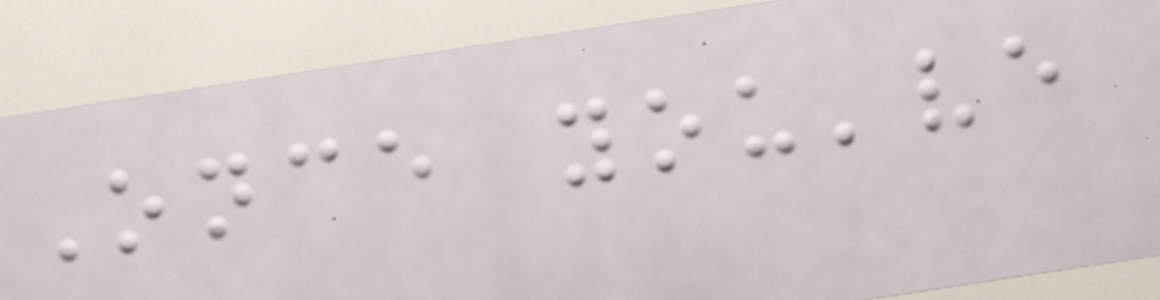Once you've
